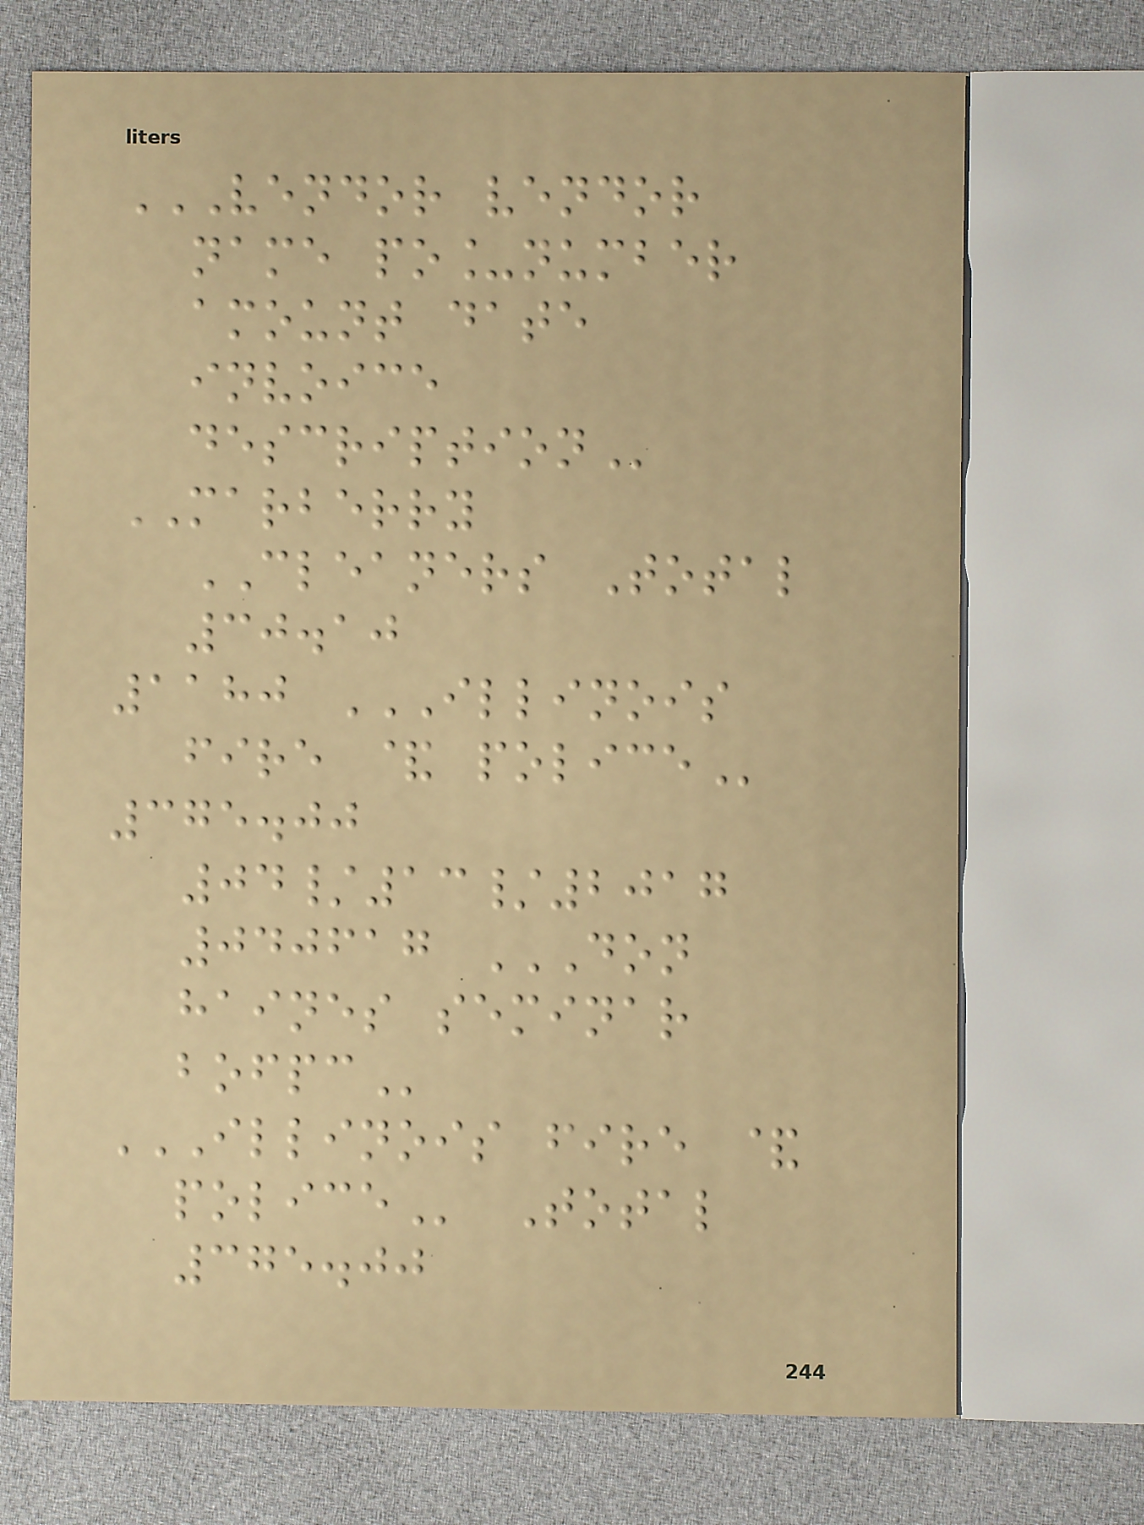VENDOR VENDOR
NAME PO_NUMBER
AMOUNT DATE
INVOICE
DESCRIPTION
MARBERRY
CLEANERS Total
30.10
1180 ILLINOIS
FIRE & POLICE
375.00
04/13/2017
040617 DON
HAINES SEMINAR
BOFPC
ILLINOIS FIRE &
POLICE Total
375.00
